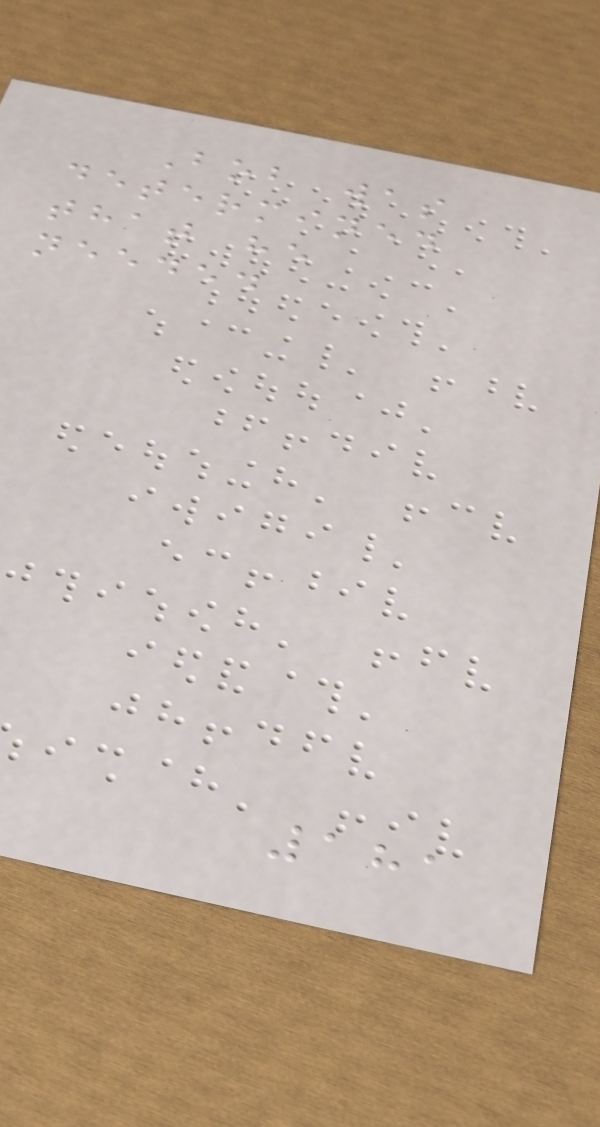Bob was
determined
that he
needed
181
